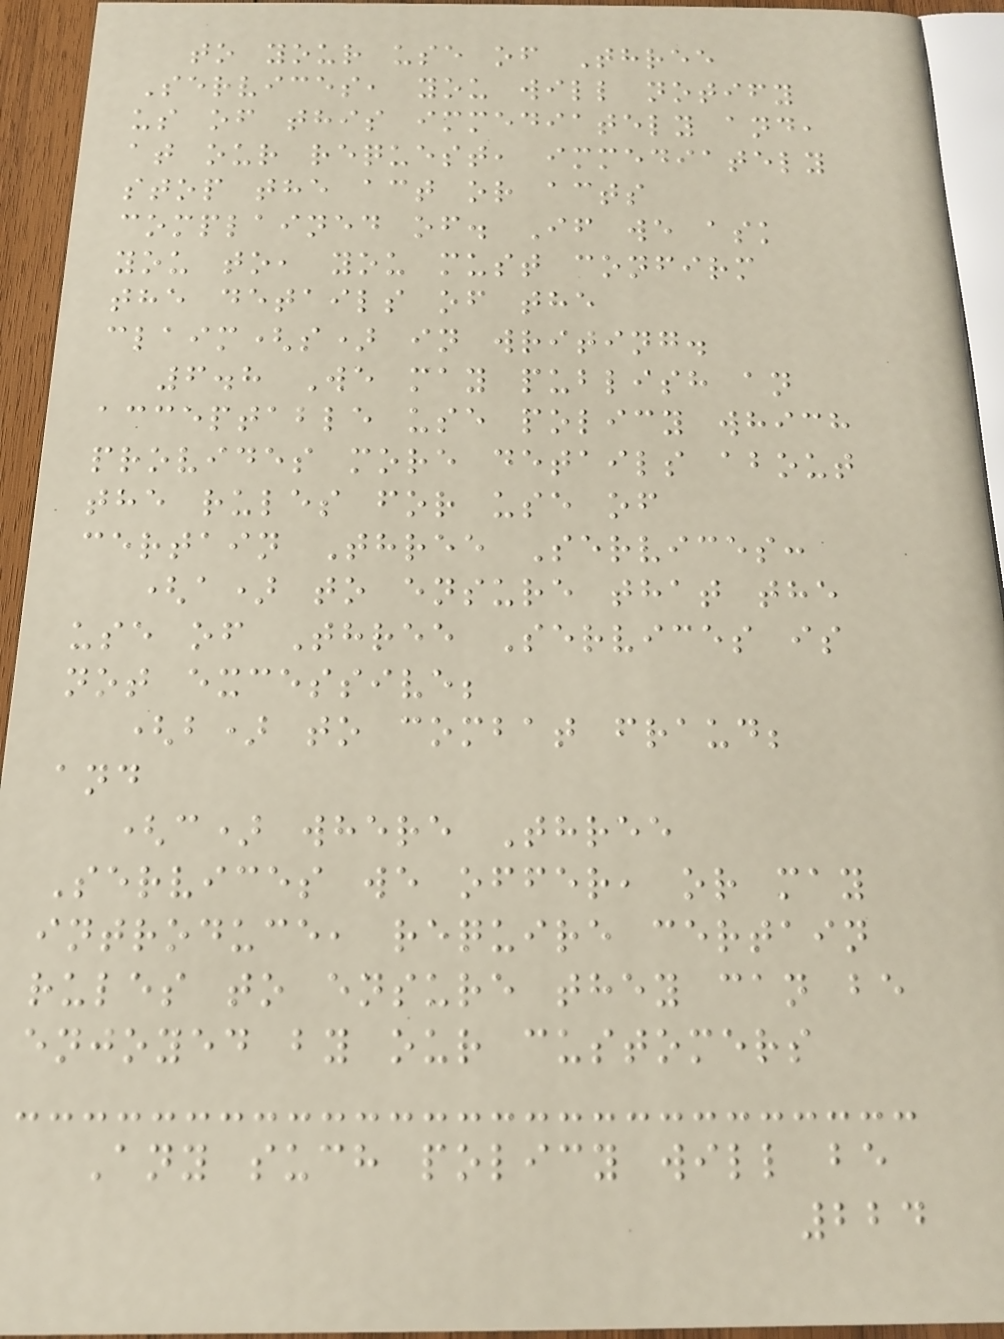to your use of Three
Services, you will notify
us of this immediately and,
at our request, immediately
stop the act or acts
complained of. If we ask
you to, you must confirm
the details of the
claim(s) in writing.
6.8 We may publish an
acceptable use policy which
provides more details about
the rules for use of
certain Three Services:
(a) to ensure that the
use of Three Services is
not excessive;
(b) to combat fraud;
and
(c) where Three
Services we offer, or may
introduce, require certain
rules to ensure they can be
enjoyed by our customers
Any such policy will be
224
